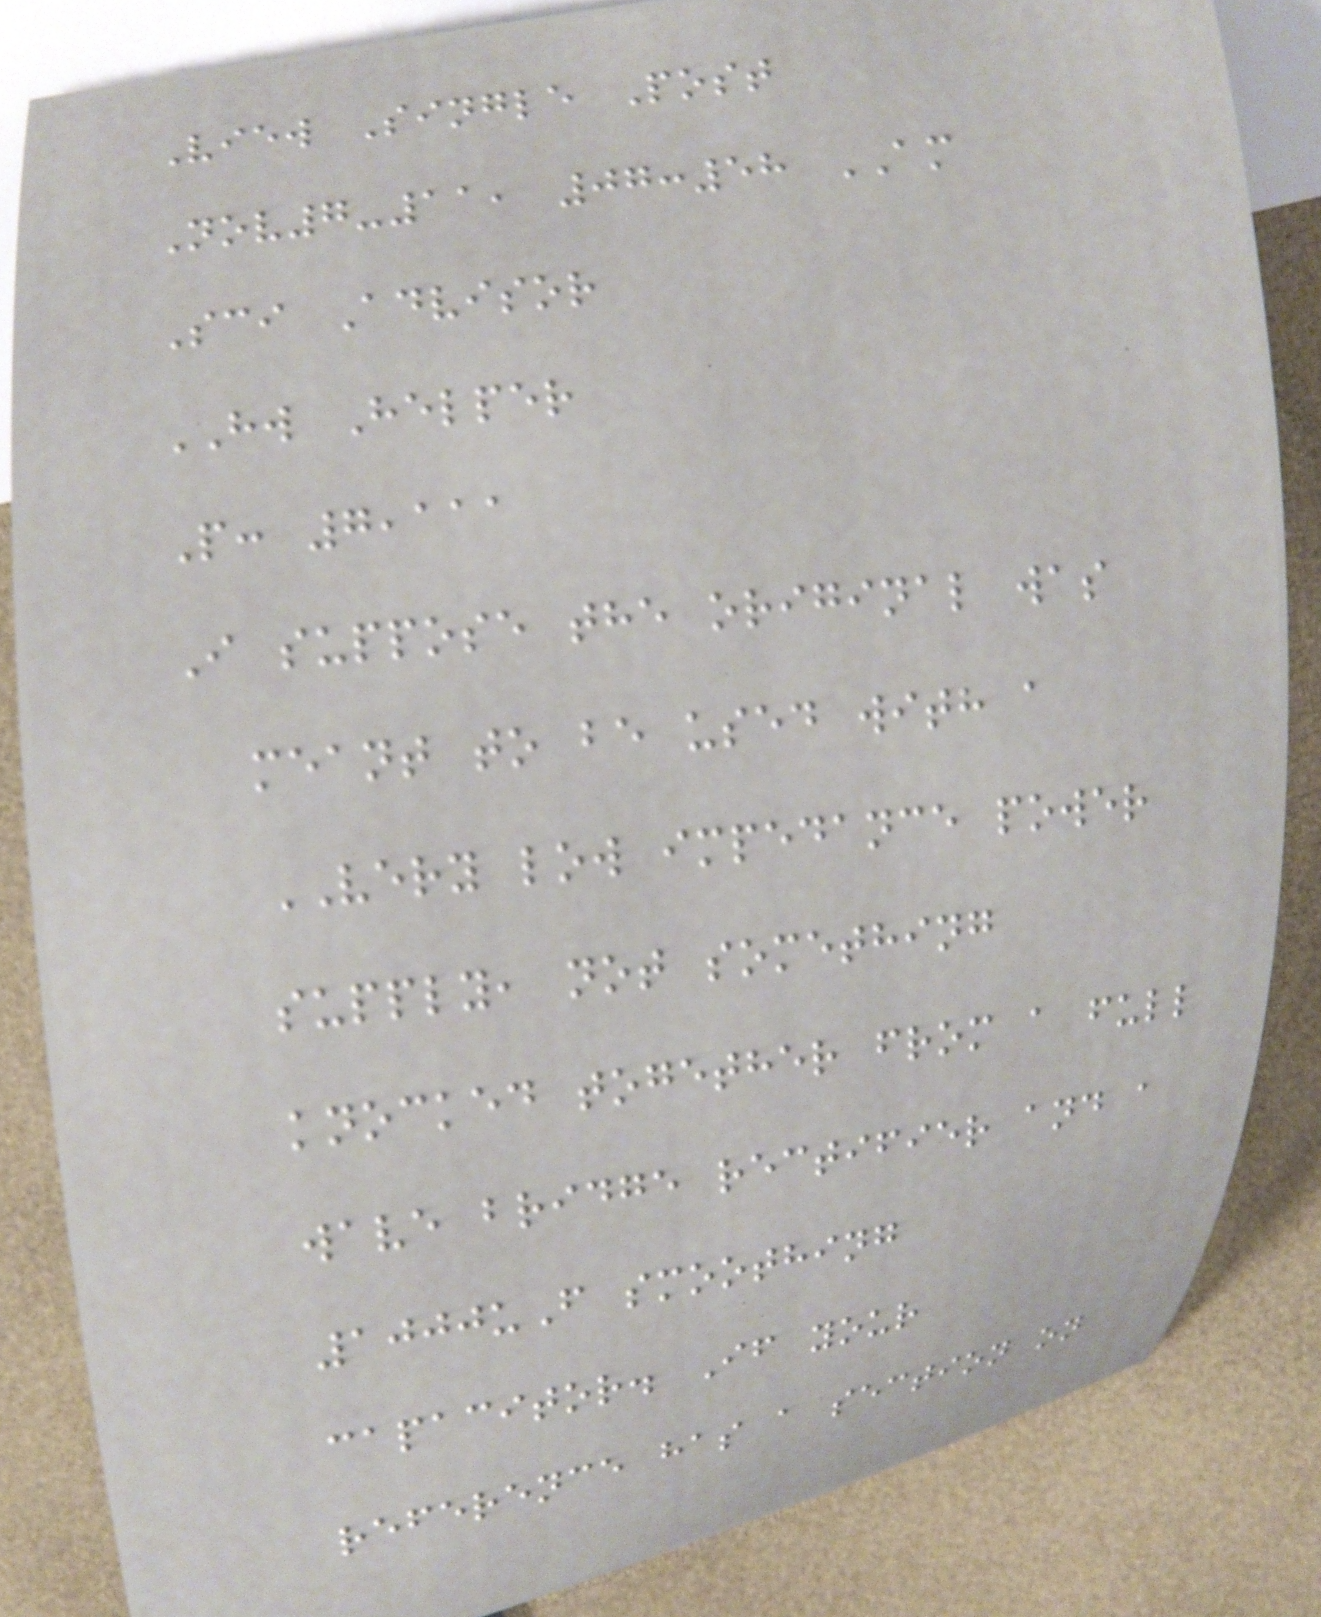View Single Post
Nov7-11, 07:58 AM
Sci Advisor
HW Helper
P: 7,111
I suppose the original was
meant to be used with a
VERY low impedance power
supply, not something
knocked together from a full
wave bridge rectifier and a
1000uF smoothing
capacitor. If your
reference has a section on
